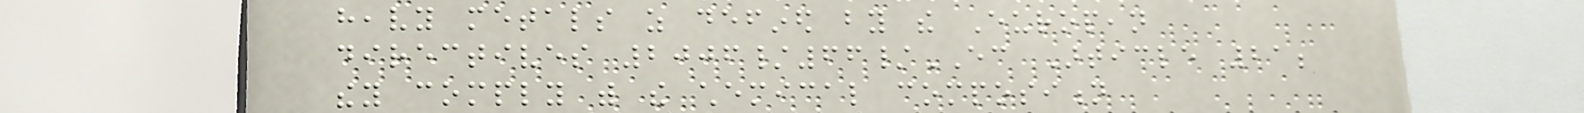heavy metals as defined by the European
directives 2006/66/EC Article 21;
they comply with the chemical composition
